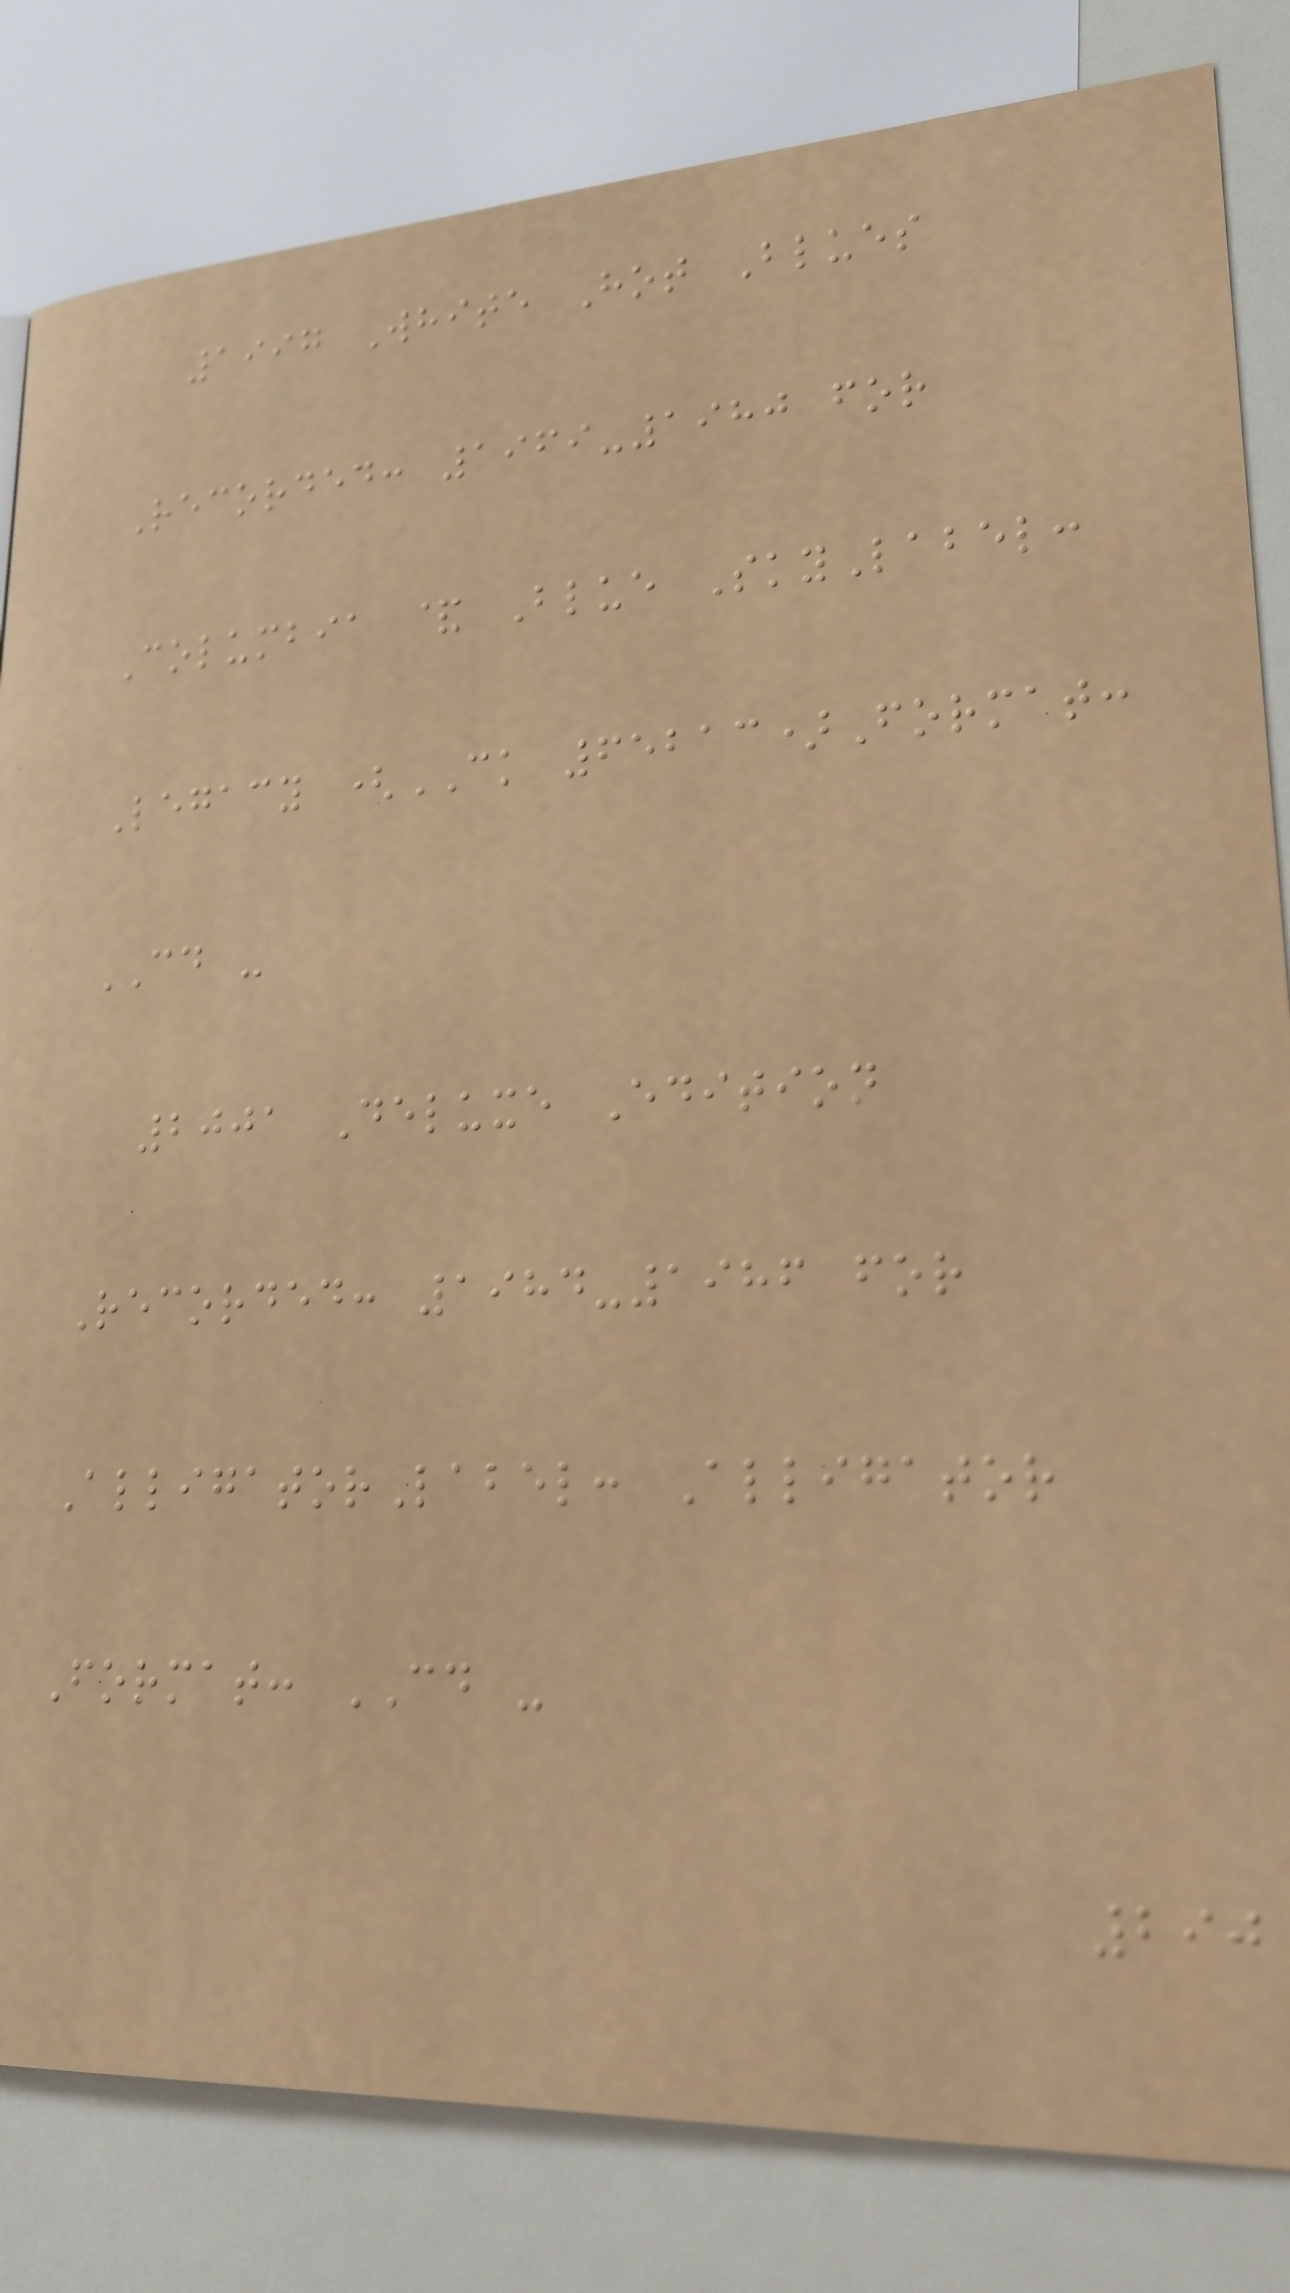1997 White Hot Blues
Recorded: 1969-1980 for
Columbia & Blue SkyLabel:
Legacy (CK 65213)Format:
CD -
2001 Deluxe Edition
Recorded: 1984-1986 for
AlligatorLabel: Alligator
Format: CD -
290
